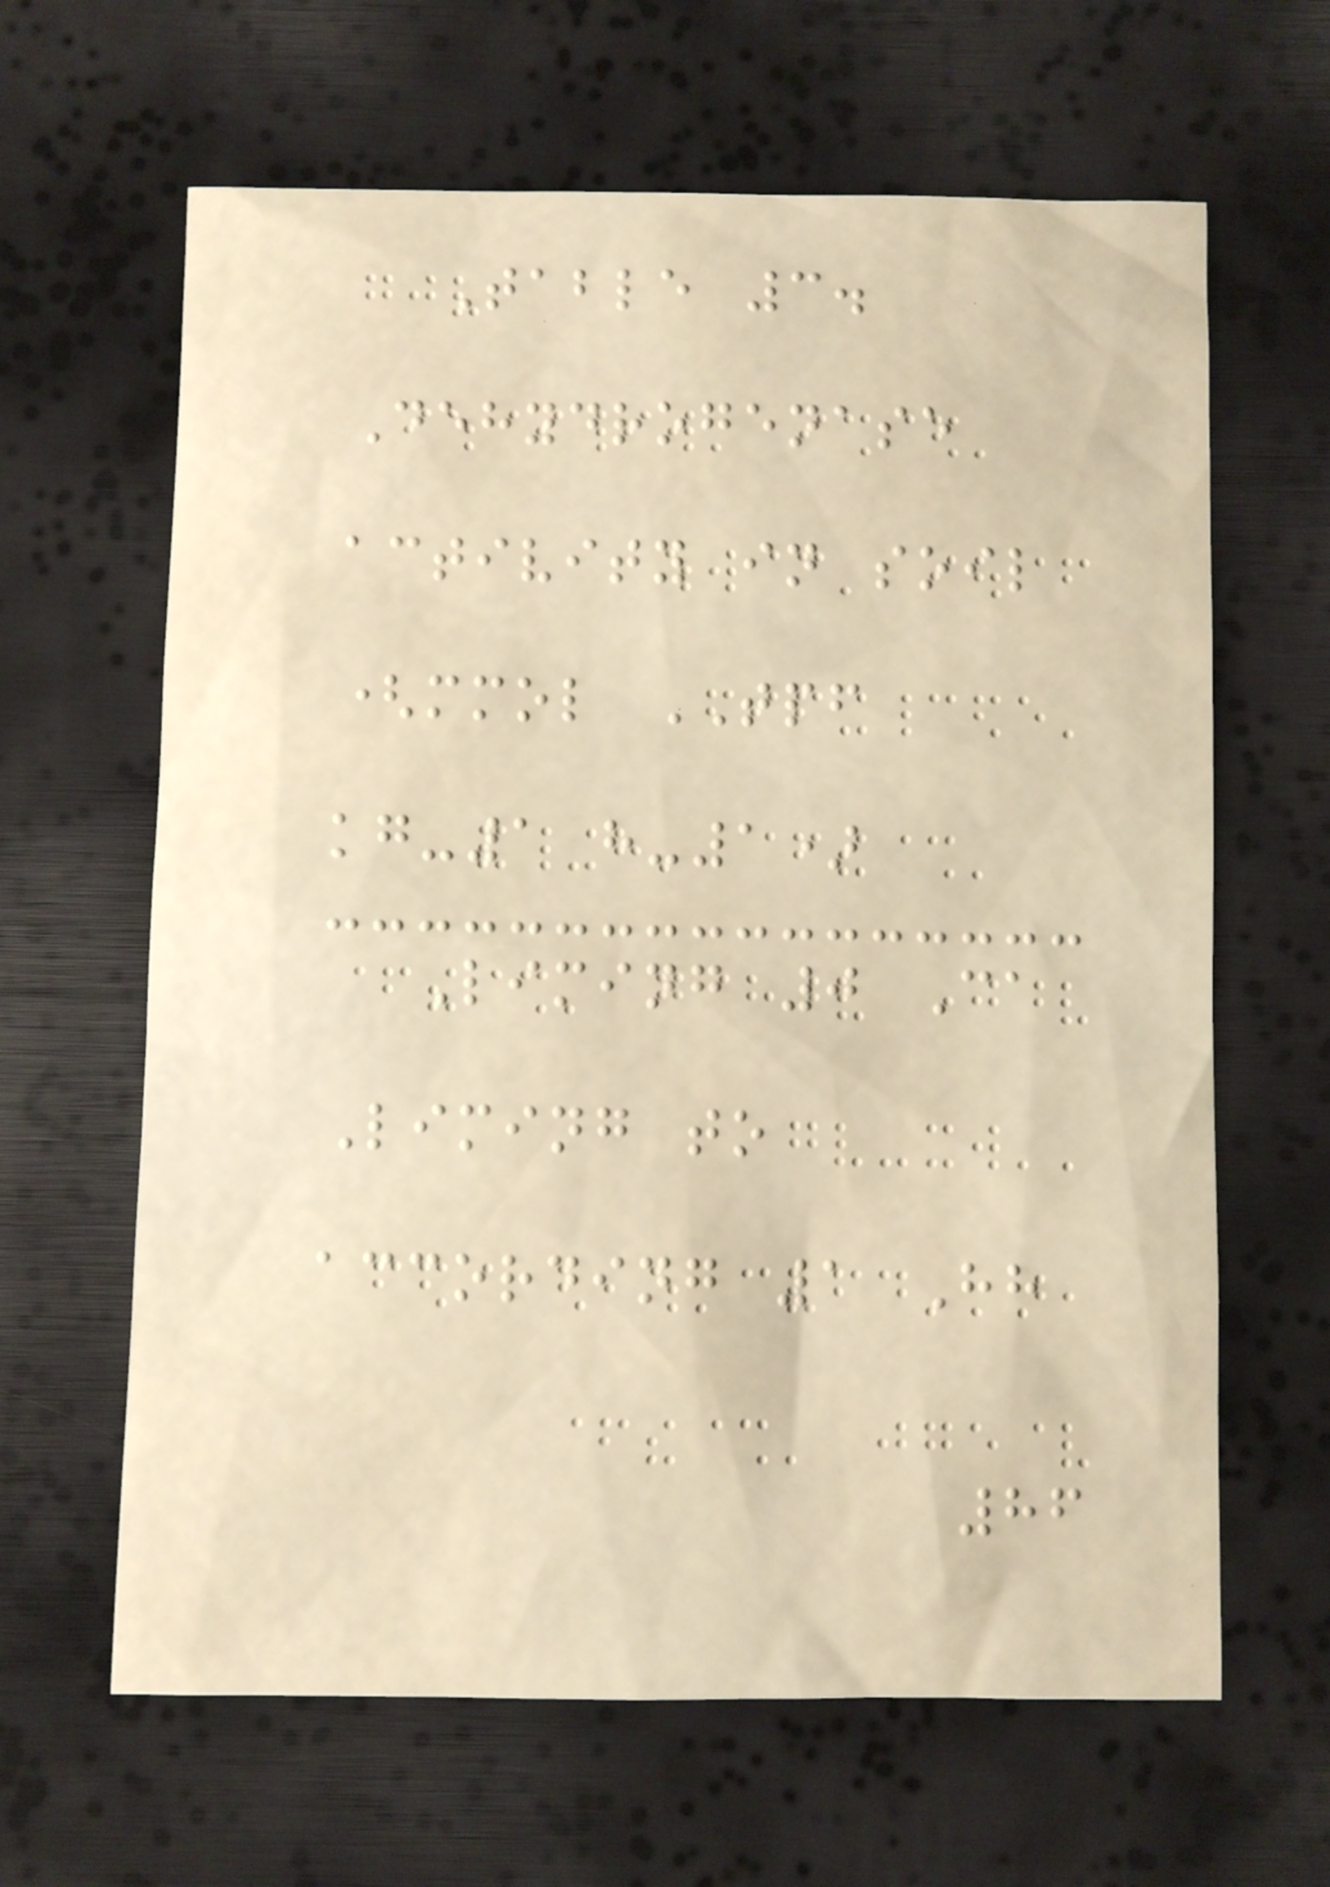Table 3.
Dehydrogenase
activity in soil
(mmol TPF
kg-1 h-1)
Liming 0 Ca
Liming to
according 1 Hh
86
